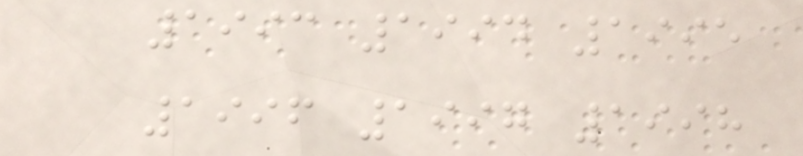1993 1994 1995
1996 1997 1998
